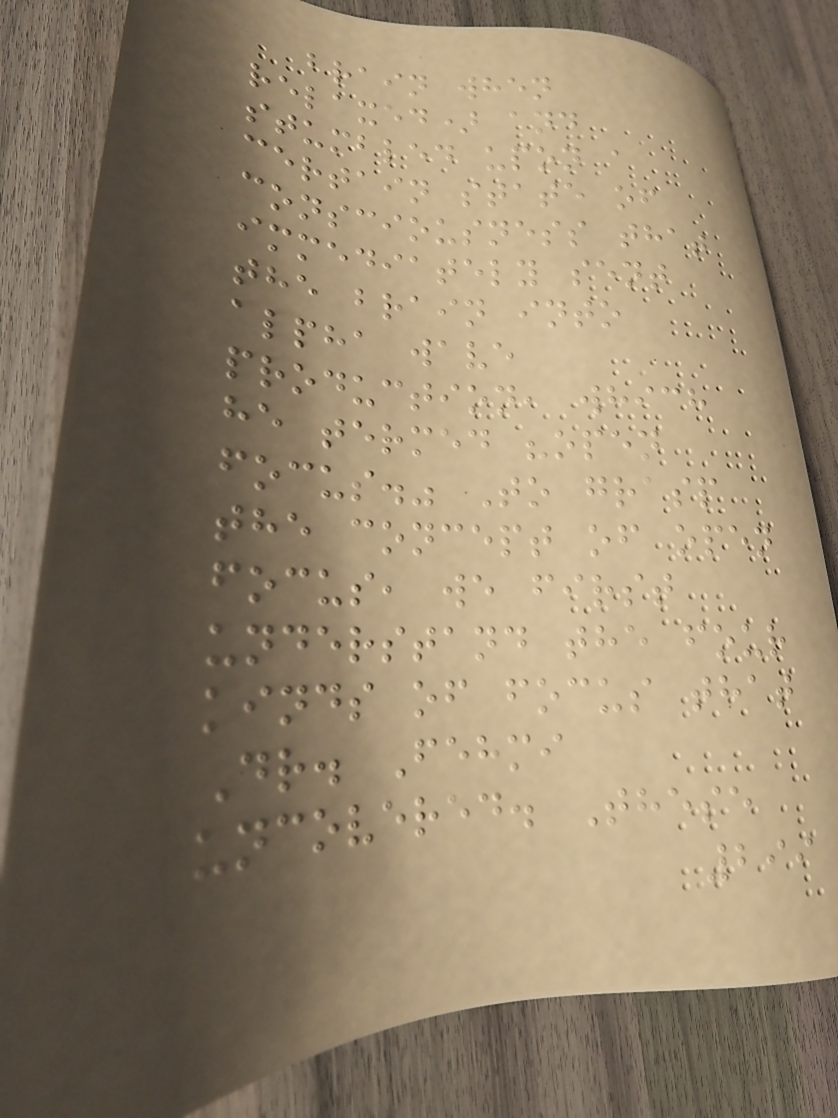brain when
relaxed) and
stumbled upon a
certain state of
consciousness that
immediately sent
the brain into
alpha wave
production, which
he termed "open
focus." To grasp
the concept of open
focus, we first
understand the four
kinds of focus that
Dr. Fehmi
uncovered. These
299
